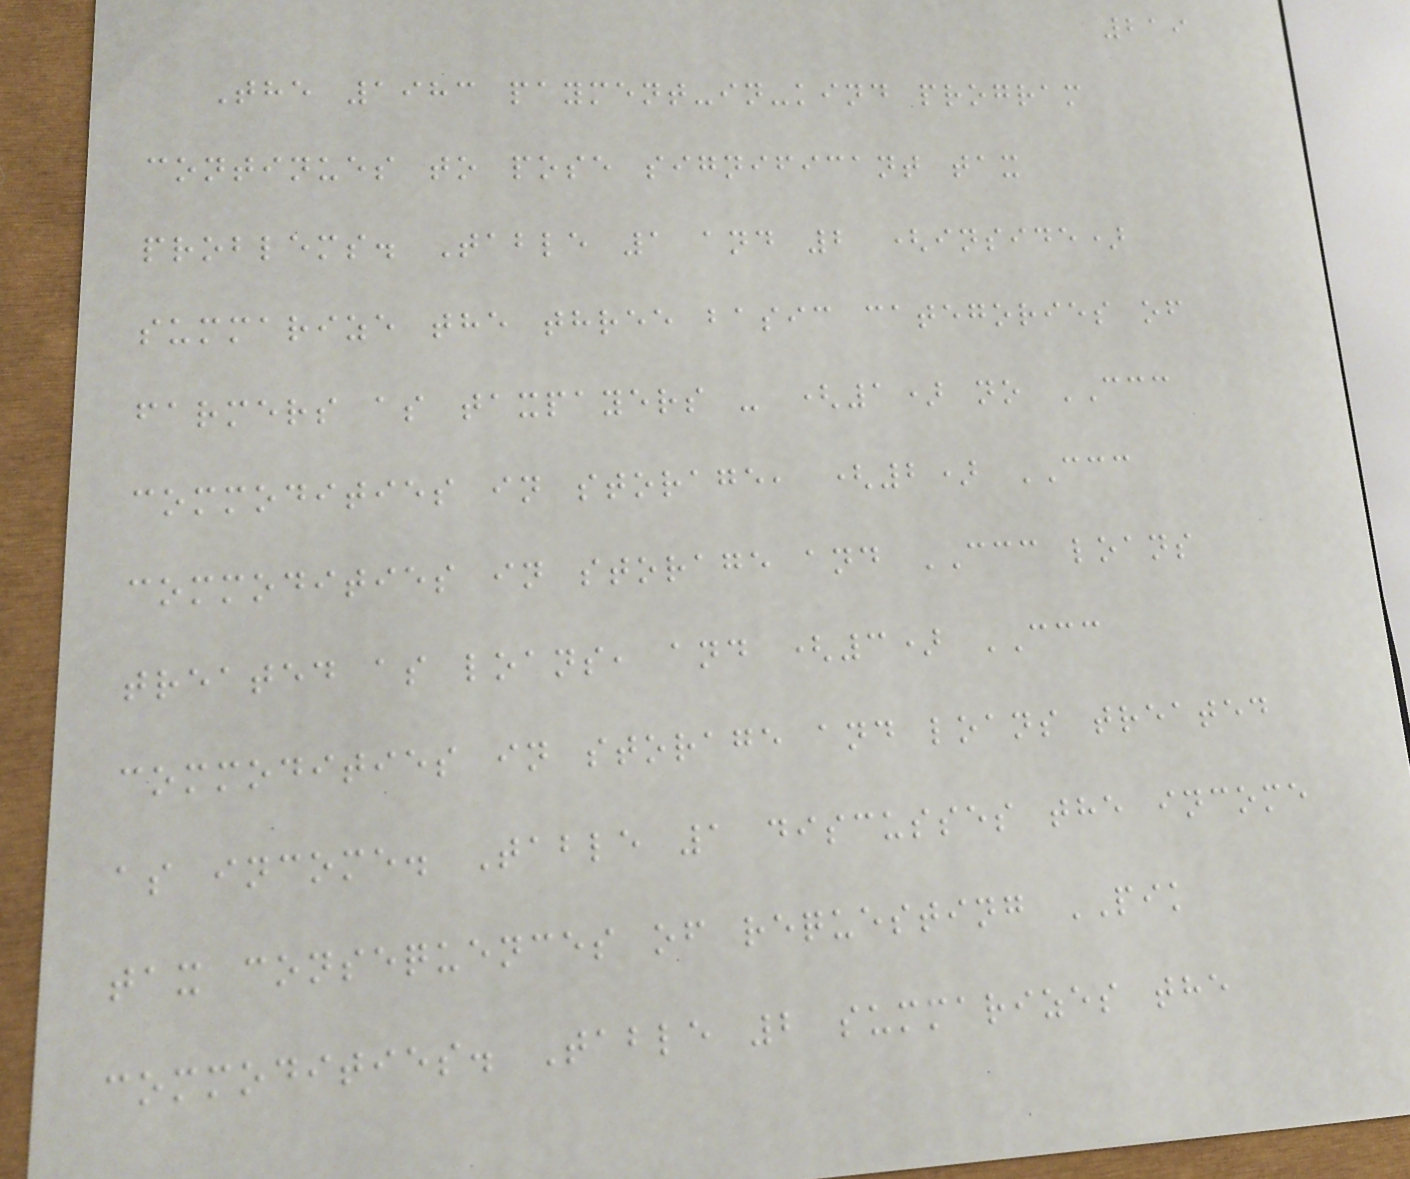219
The 1983 payment-in-kind program
continues to pose significant tax
problems. Table 1 and 2 (inside)
summarize the three basic categories of
farmers as taxpayers - (1) no CCC
commodities in storage, (2) CCC
commodities in storage and CCC loans
treated as loans, and (3) CCC
commodities in storage and loans treated
as income. Table 1 discusses the income
tax consequences of requesting PIK
commodities. Table 2 summarizes the
